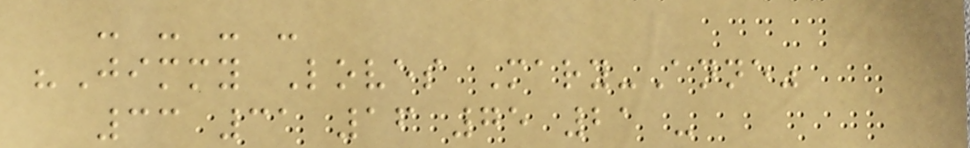- - - -
"Jimmy Loves Mary-Anne"
33 31 16 75 21 -
